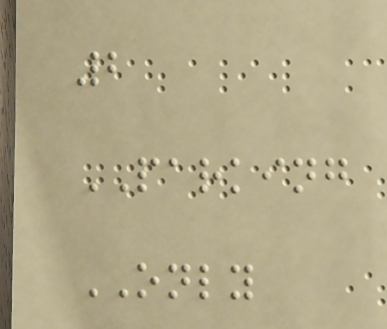2
PARKING
ONLY
